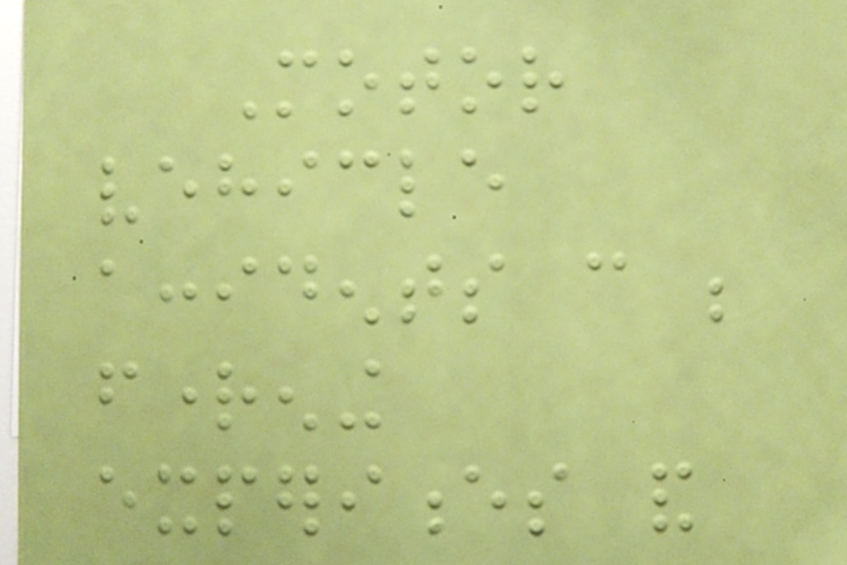Motor
vehicle
accidents can be
frightening
experiences and
